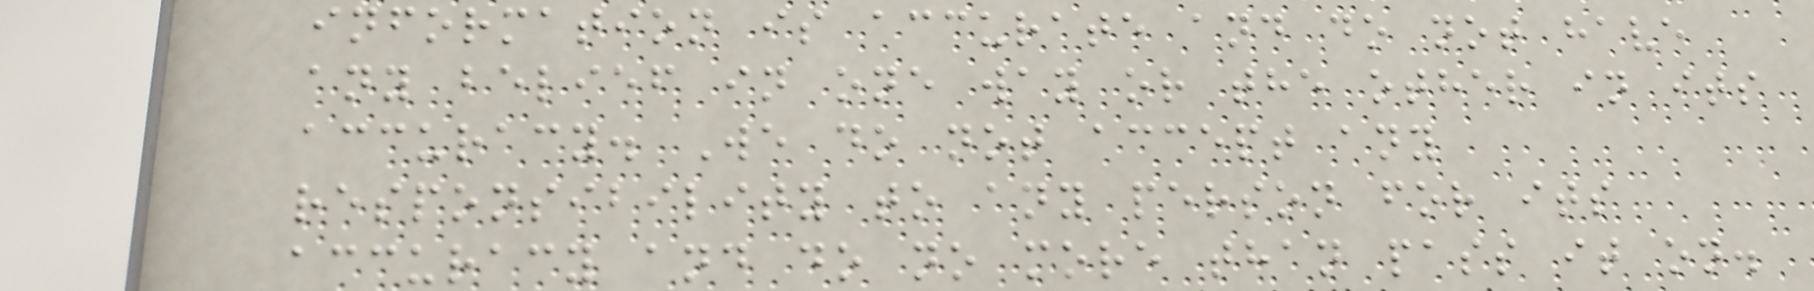information is accurate and do not have
any belief in one way or the other in its
accuracy. We do not accept any
responsibility to any person for its
accuracy and do no more than pass it on.
